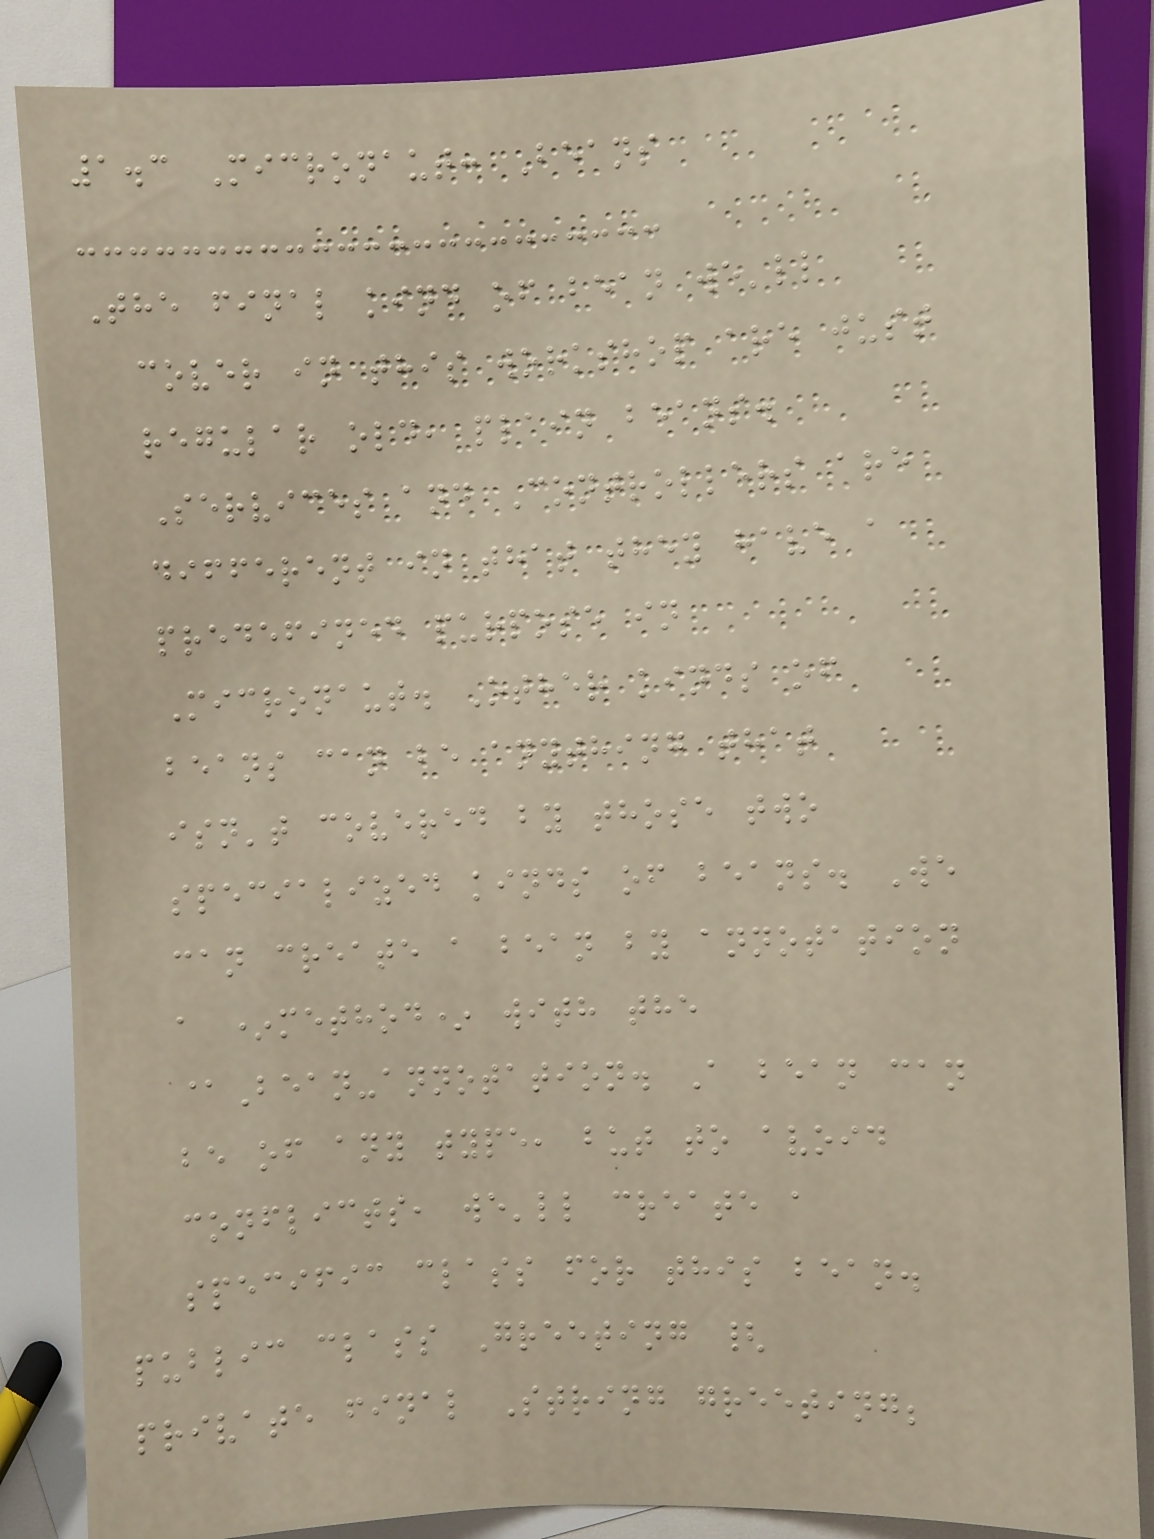1.3 Micronaut: Beans
The final kind of bean we'll
cover in this workshop are just
regular old, plain beans.
Services and Controllers are
different in that they have a
predefined purpose in
Micronaut. Other kinds of
beans can be anything that
isn't covered by those two
specialized kinds of beans. We
can create a bean by annotation
a *method* with the
@Bean-annotation. A bean can
be of any type, but to avoid
conflicts, we'll create a
specific class for this bean.
public class Greeting {
private final String greeting;
